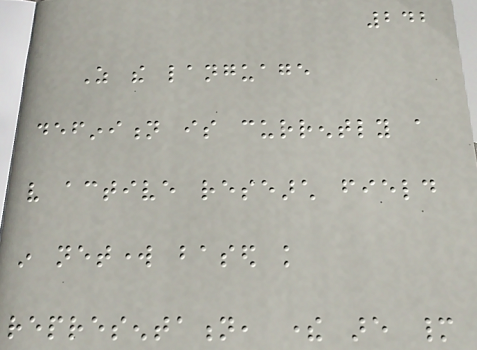242
As the language
definition is currently a
very active research field
in network based knowledge
representation, there are many
